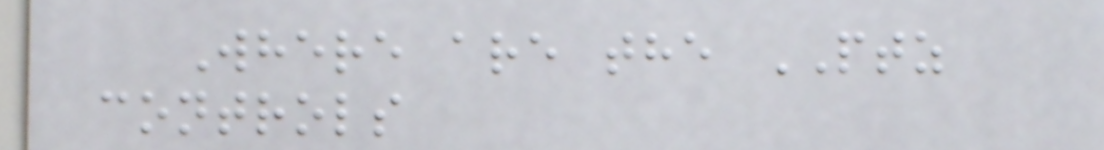Where are the PTZ
controls
